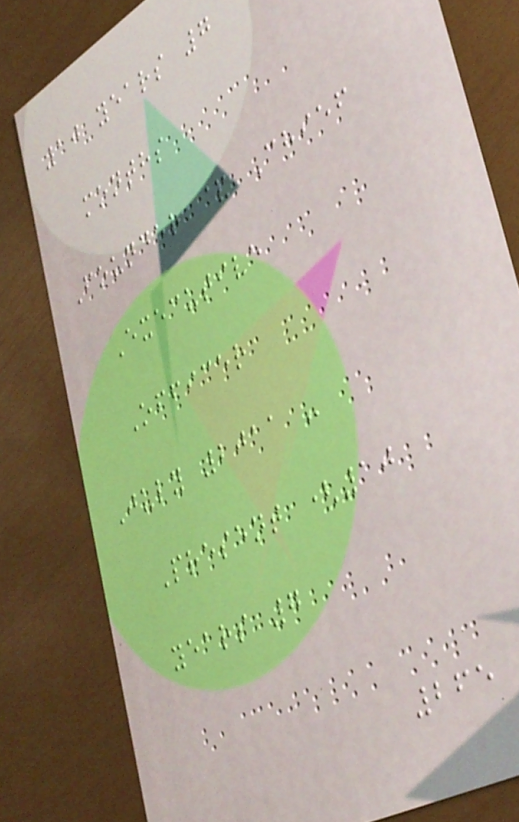10 years 7
months
Founder & Chief
Executive
Officer
July 2011 -
Present (10
years 7
265
